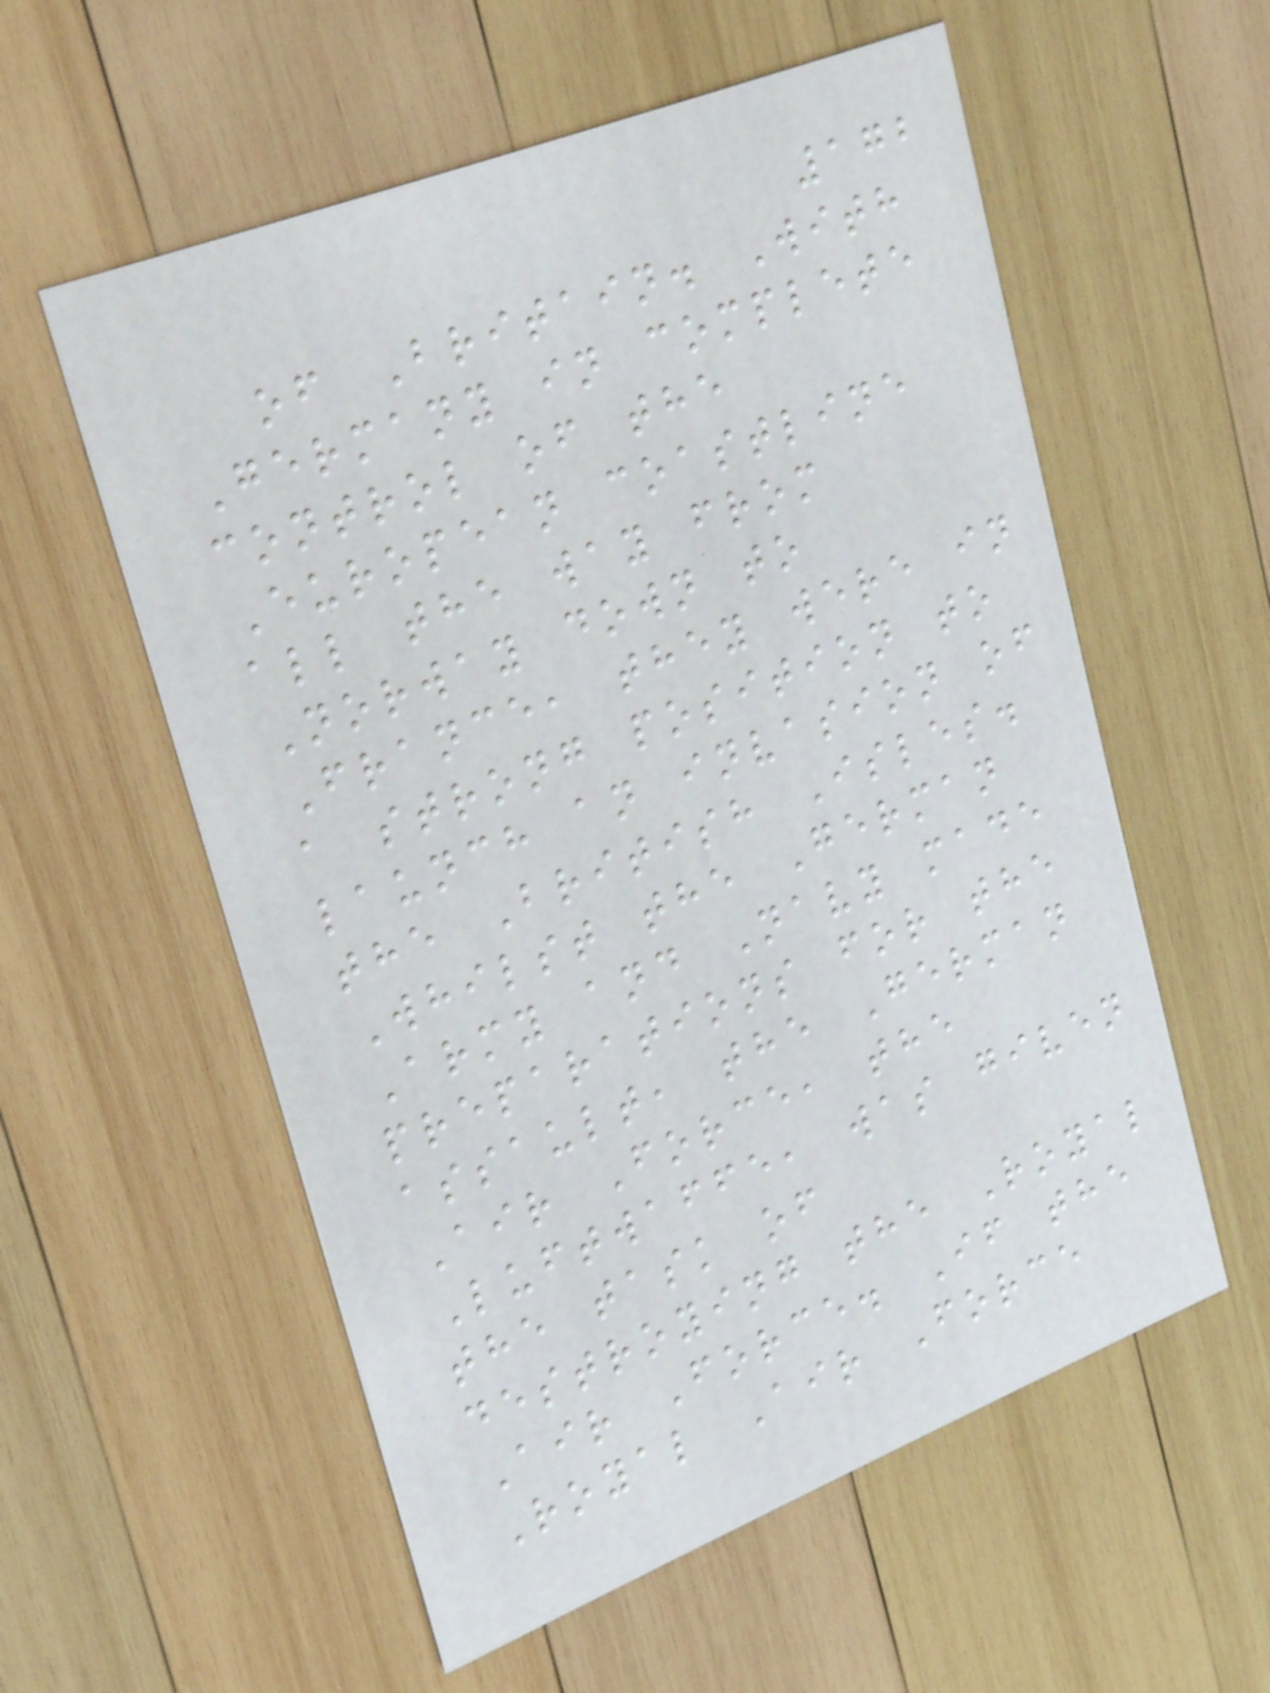172
of Britain. With
Germany in complete
control of the
European coastline
all the way from
Norway down to
France, they were in
a strong position to
launch an invasion of
the British Isles.
Whilst the German
Army and Navy made
preparations for the
assault, the German
Air Force, the
Luftwaffe, was given
the task of
destroying the Royal
Air Force. If the
Royal Air Force
